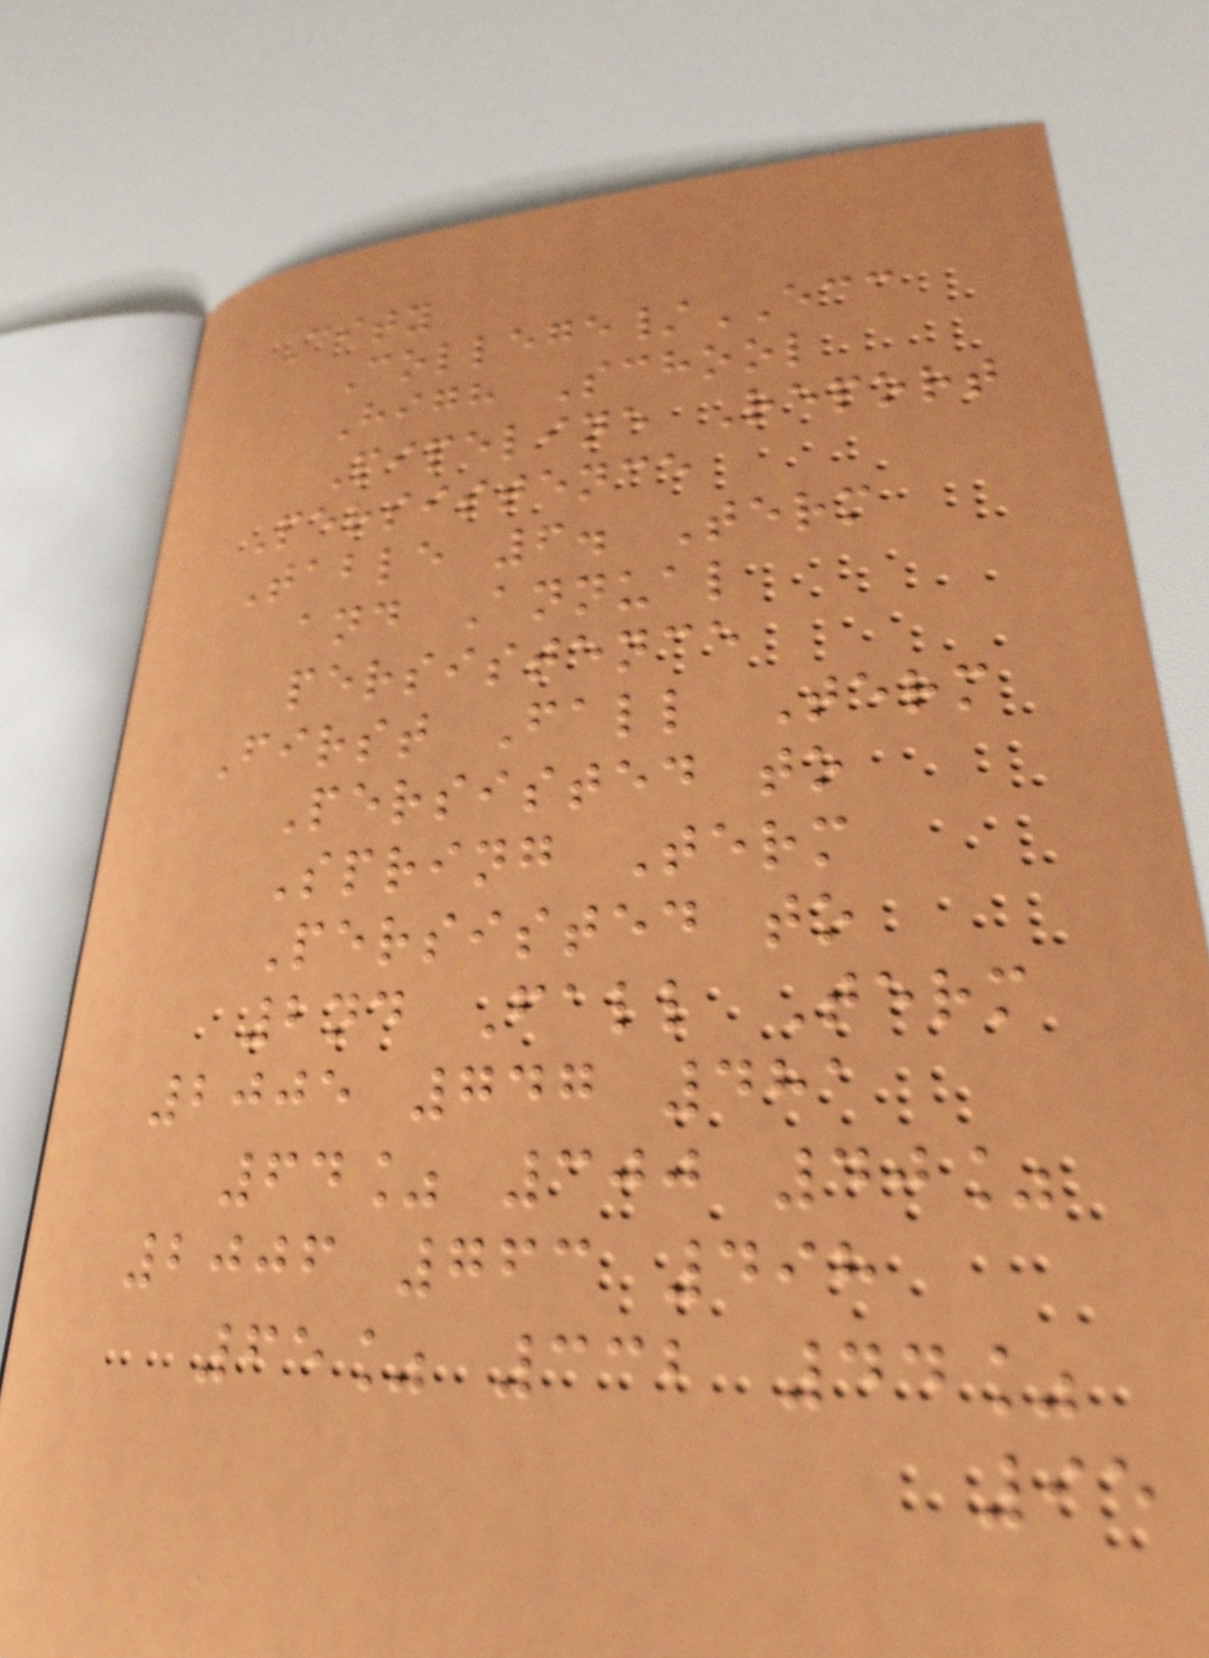City
College/ECC
High School
Pipeline Report
Persistence
Table 6. Term
and Annual
persistence
First Fall Term
Persisted to
Spring Term
Persisted to
2nd Fall Term
2005 747 481
64% 300 40%
2006 763 498
65% 332 44%
95
